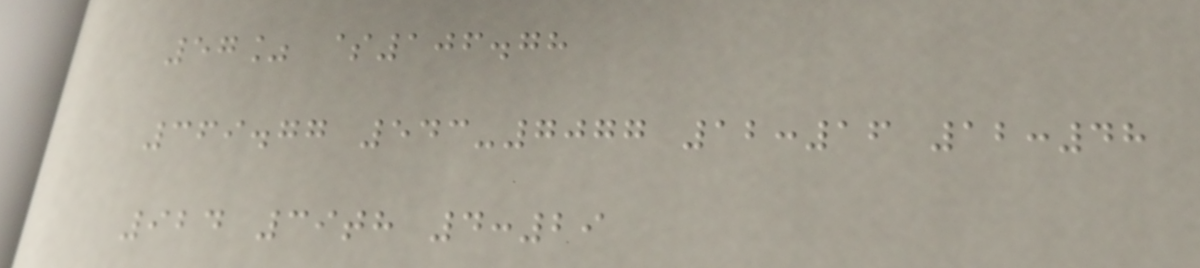57% $106.78
369.77 543-7077 12:16 12:48
924 39th 4:29
